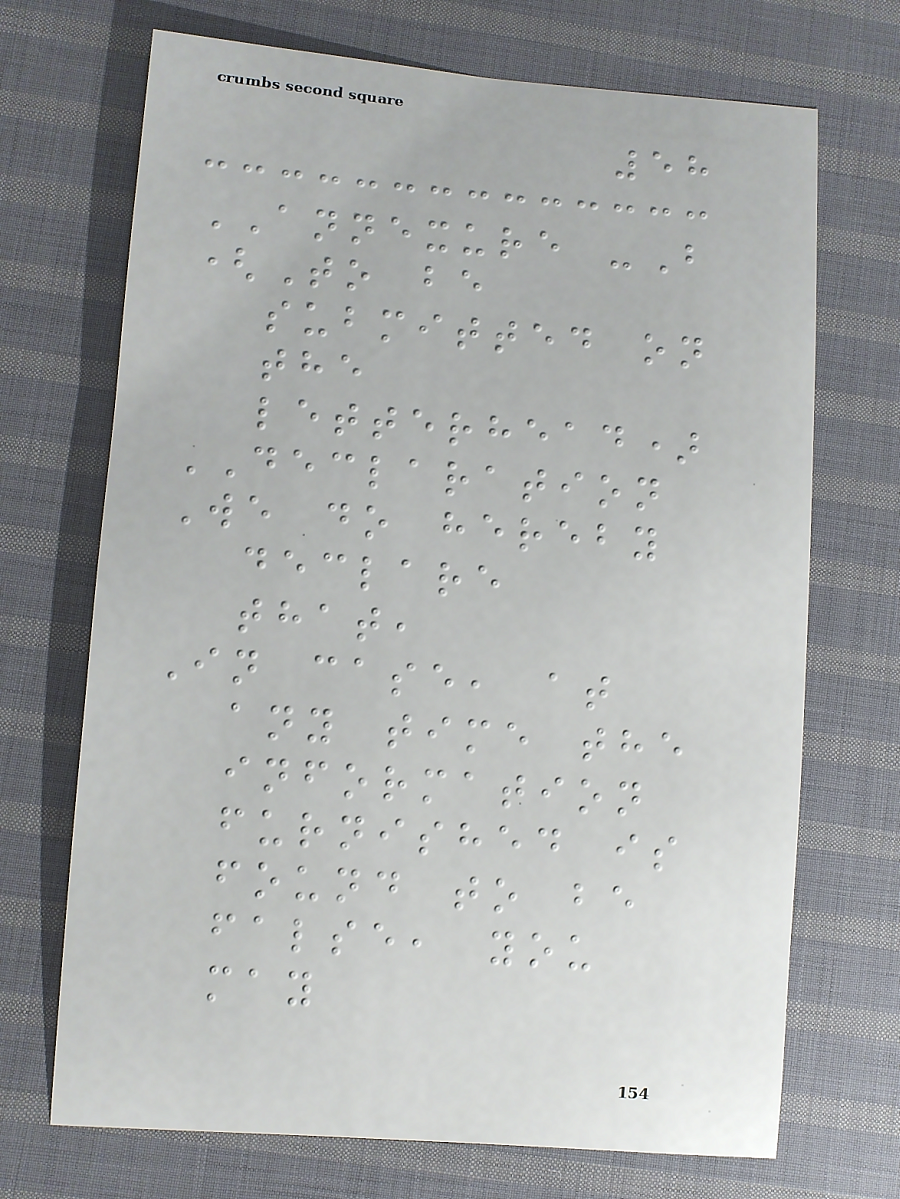58
ANNEXURE -B
(To be
submitted on
the
letterhead)
DECLARATION
We do hereby
declare
that,
In case, at
any time the
information
furnished is
found to be
false, you
may
